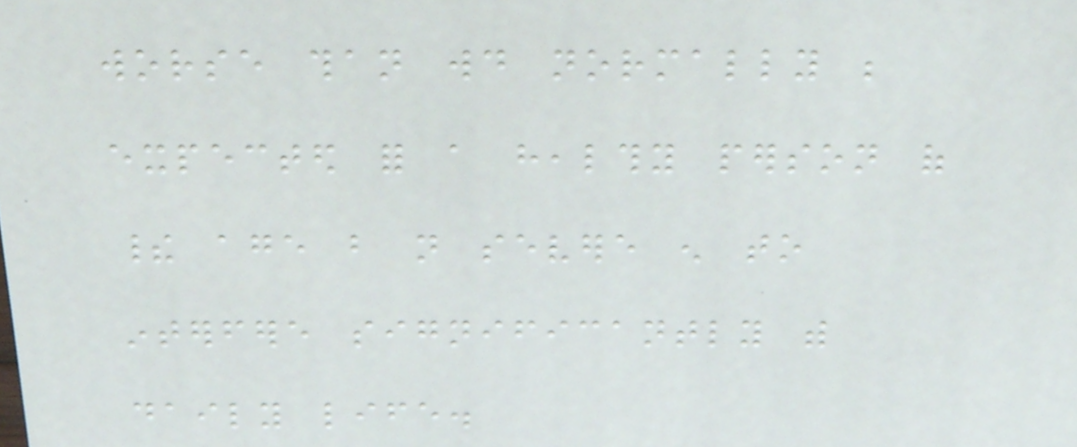worse than would normally be
expected for a healthy person of
their age but not severe enough to
interfere significantly with
daily life.
